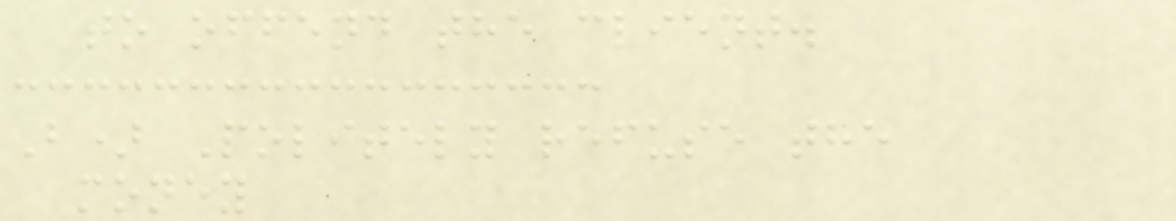to offend the client.
B) Politely refuse the
money
